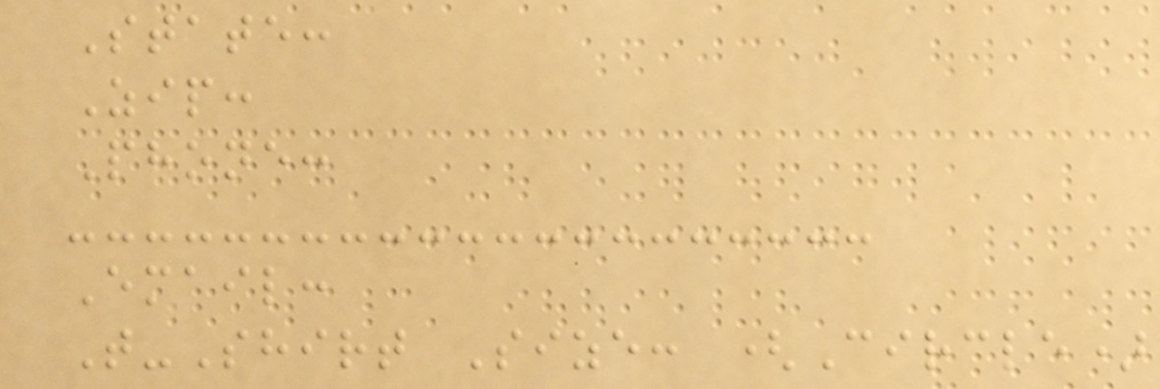State:
Zip:
Phone:
Email:
T-Shirt Size: (Circle)
